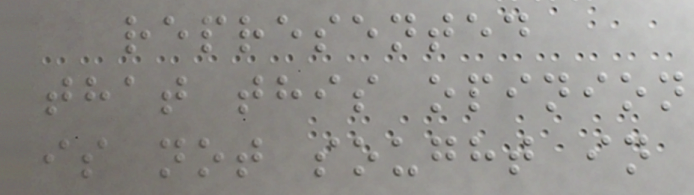represented
that this opinion
is not sought in
